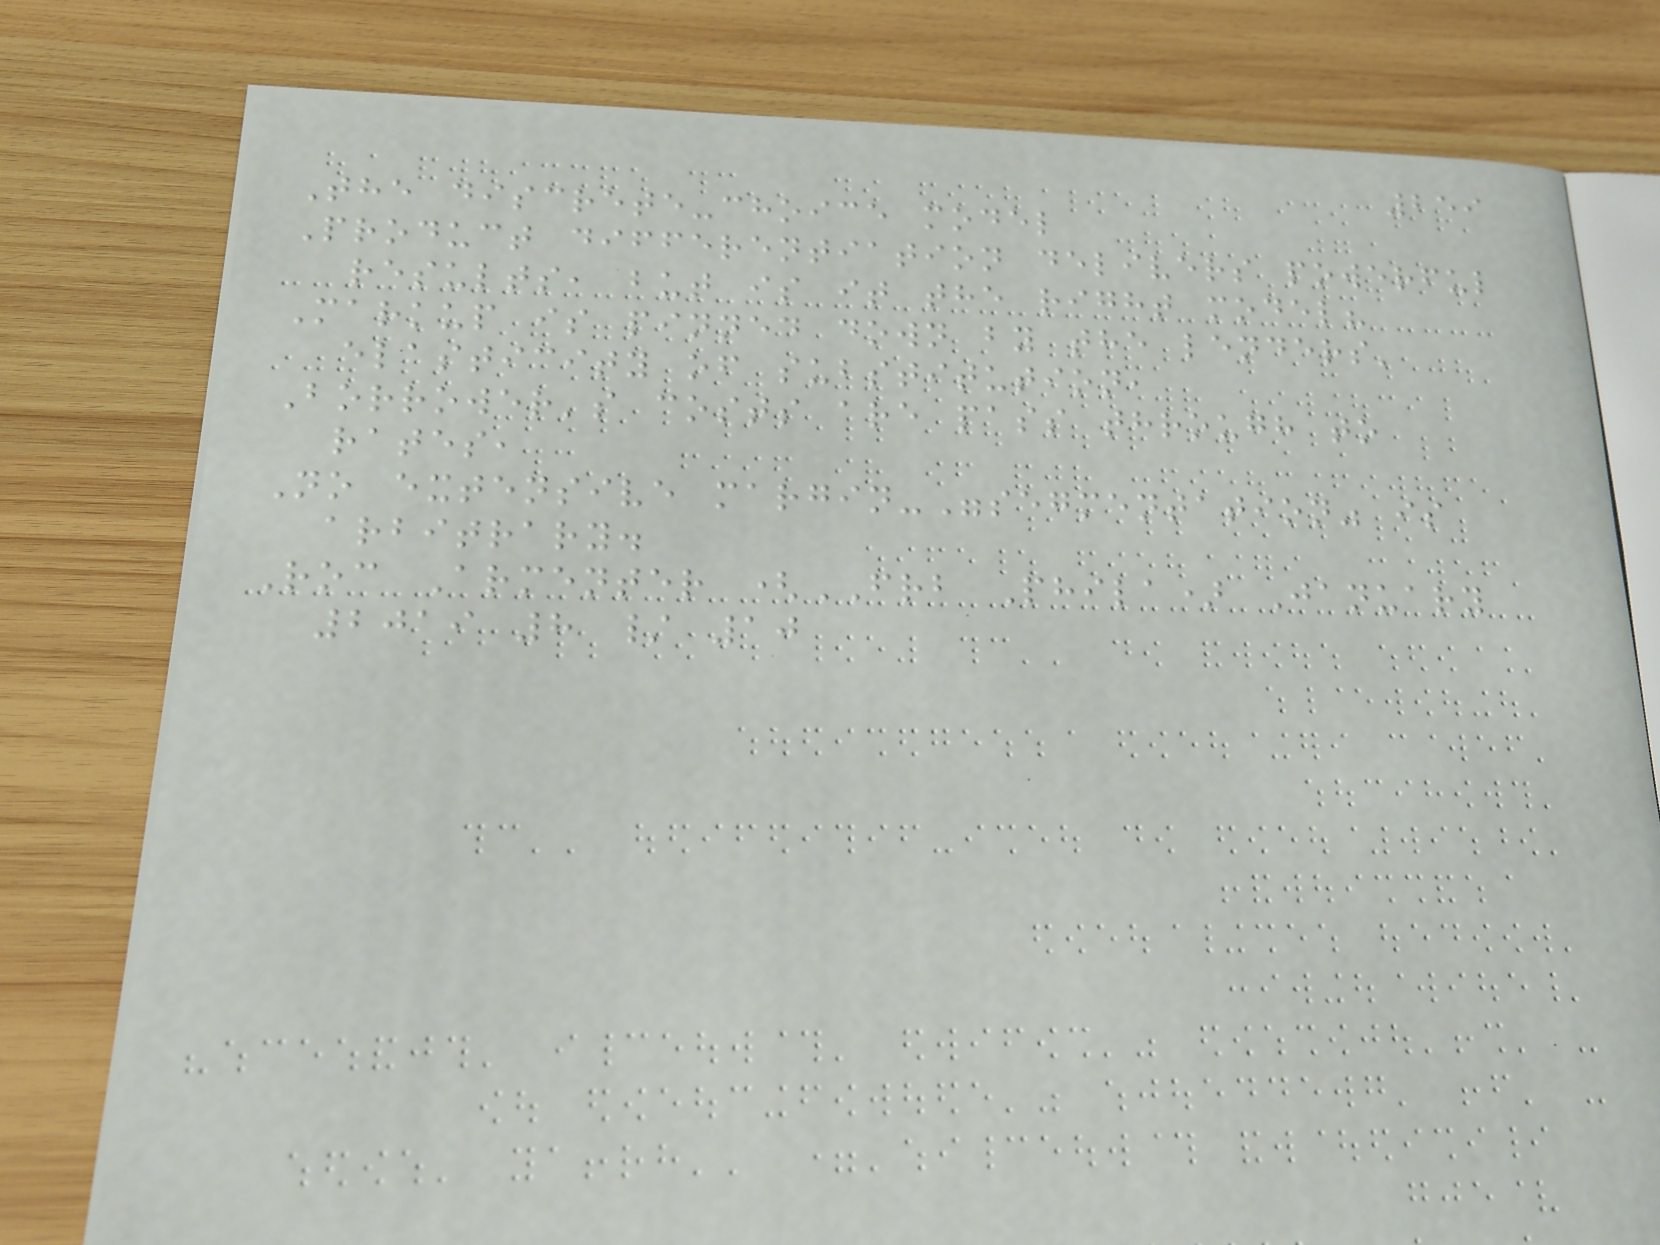259
The discrete-choice model
Product differentiation delivers powerful
results, but is it the right model?
Markup is pinned down by the lenders'
elasticity of substitution,
Borrower's costs are pass through to
rates,
No extensive margin-"segmentation" is
arbitrary.
Roc Armenter (FRB Phila) January
2019 8 / 10
